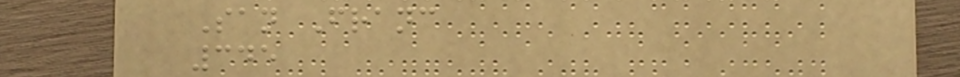San Franc
345
